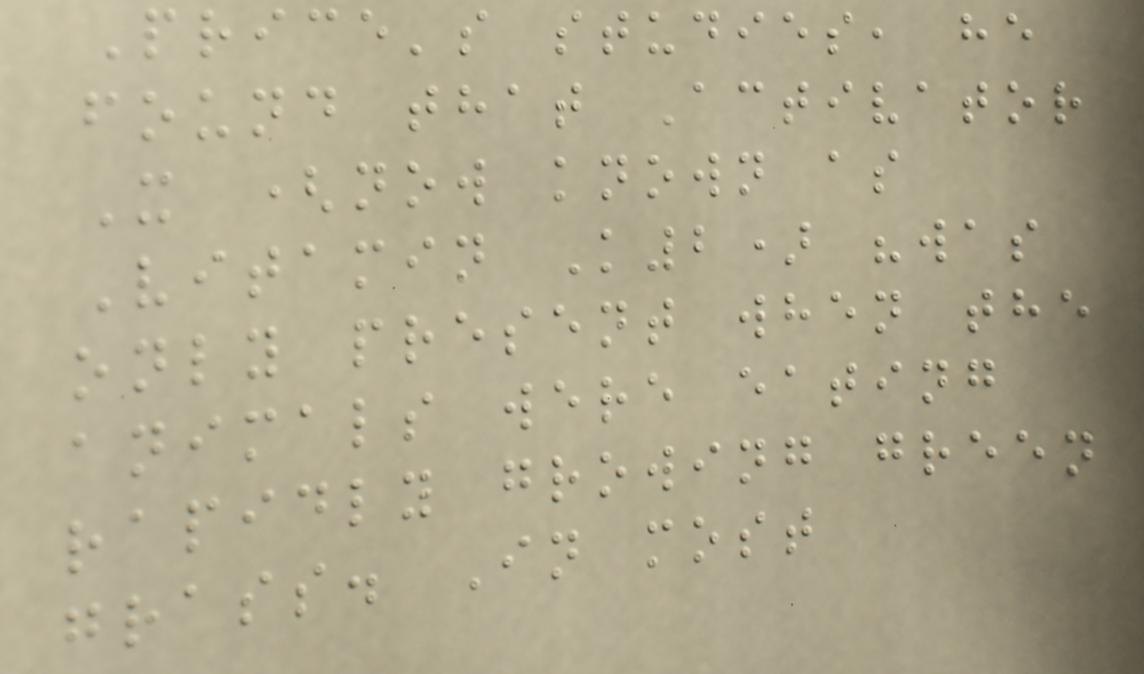Price's studies, he
found that Activator
X (now known as
Vitamin K2) "was
only present when the
animals were eating
rapidly growing green
grass. In most
